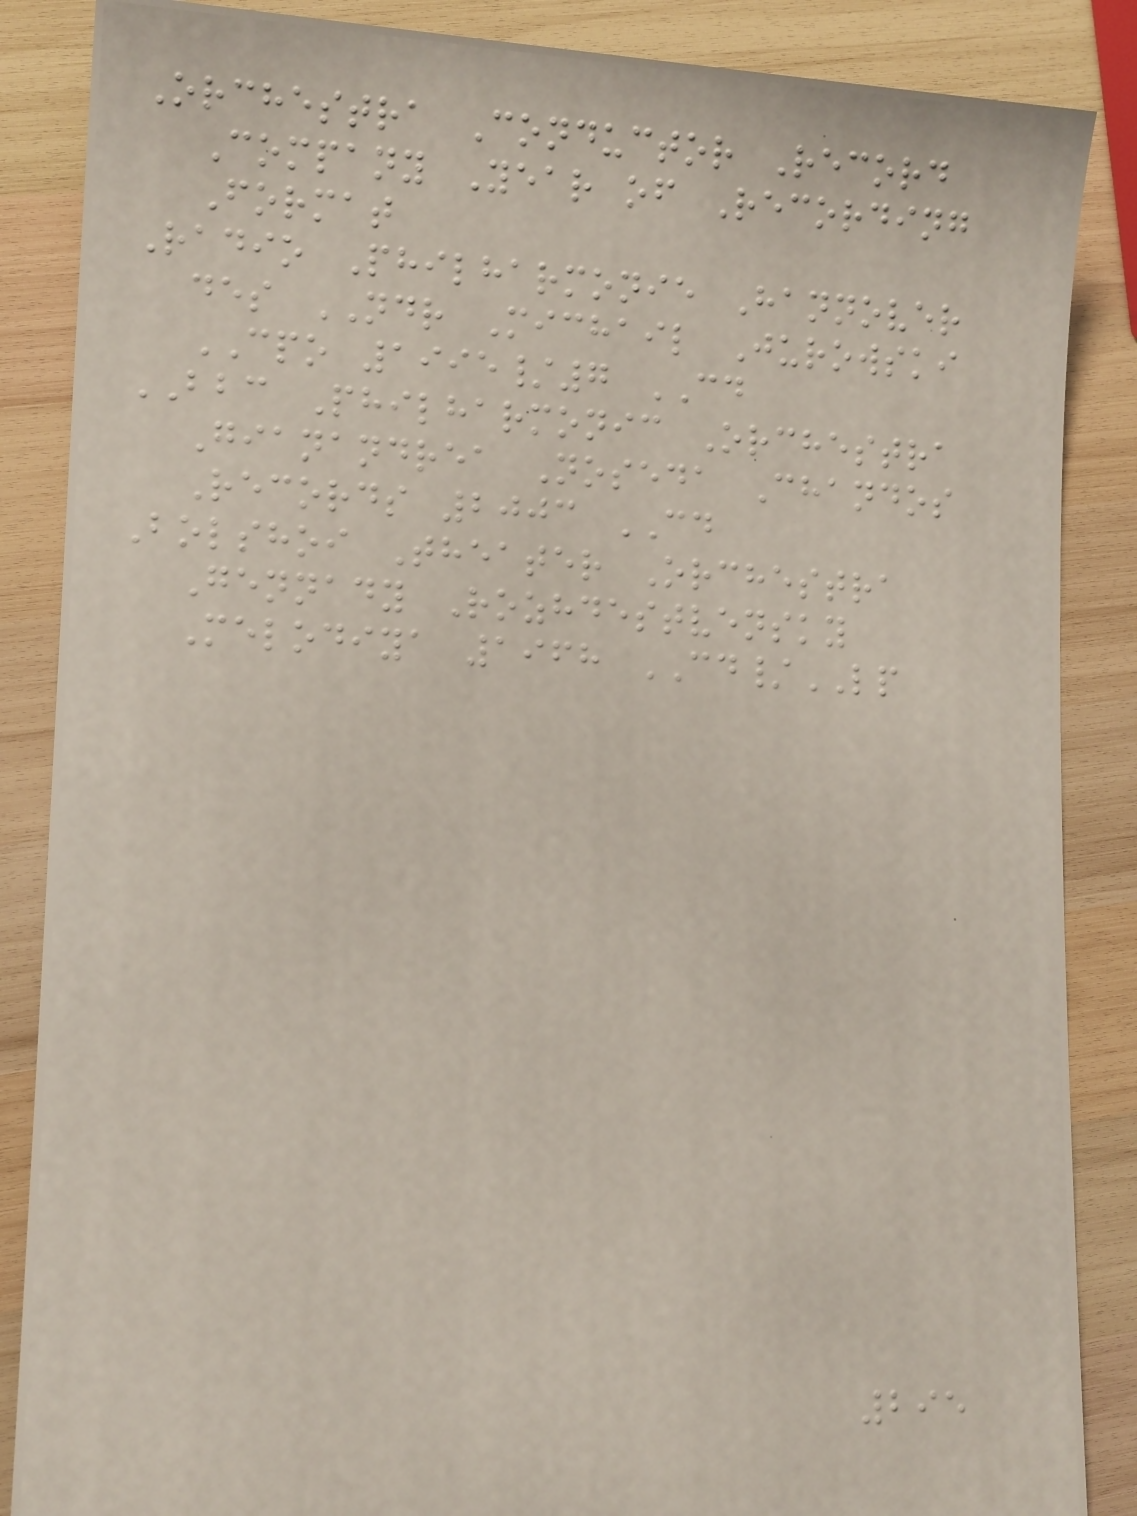Orchestra Conductor Record
Company Year of Recording
Format
Radio Philharmonie Hannover
des NDR Michail Jurowski
CPO 1995/7 CD
BBC Philharmonic Orchestra
Gianandrea Noseda Chandos
Records 2003 CD
Bolshoi Theater Orchestra
Gennady Rozhdestvensky
Melodiya 1968 CD/LP
295
